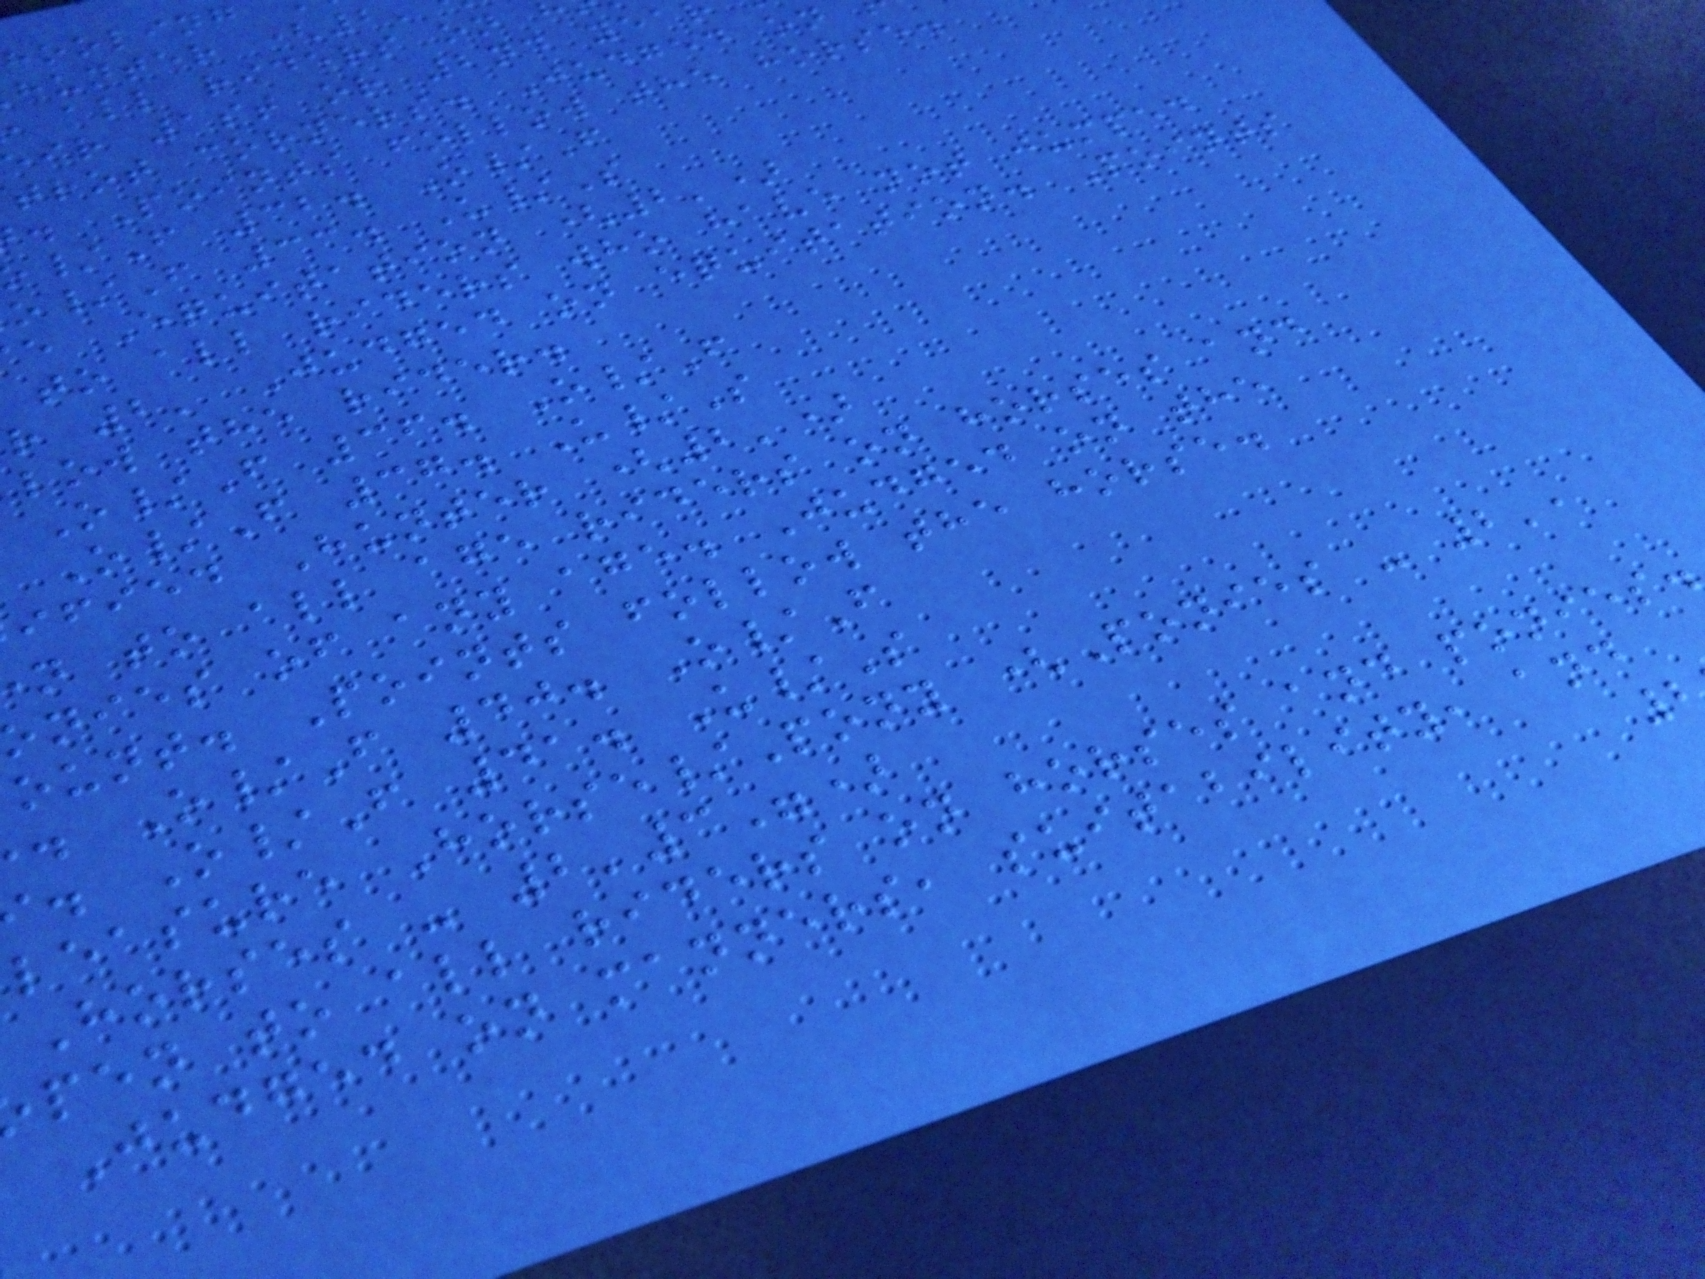hooling
hunter (2
all riders on
eir 1st or 2nd yea
trot corners. Judged on
. Points follow the horse.
/F 32. O/F
/F 33. U/S
e Equitation (2')
to all riders who have not jumped
r 2' Judged on equitation. Points
low the rider.
O/F 36. O/F
O/F 37. U/S
ified Hunter (2')
n to all age riders on horses and
nies of any age. Judged on the
ount. Points follow the horse.
. O/F 40. O/F
. O/F 41. U/S
leasure Horse/Pony (Ponies - 2',
Horses - 2'3")
pen to all riders on horses and ponies.
Judged on manners, suitability, and
